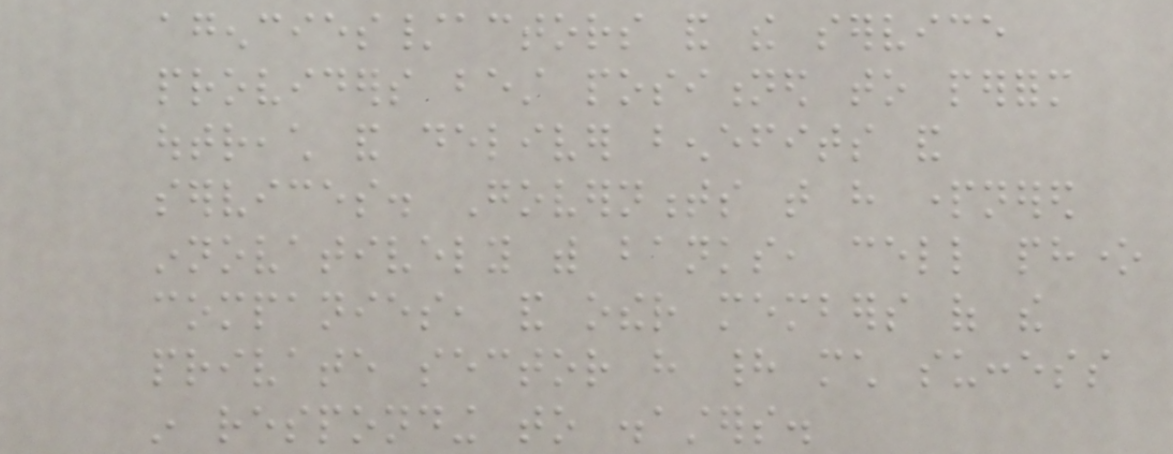agencies/actors and the service
providers best positioned to perform
outreach and deliver benefits and
services. Governments that have partnered
innovatively with banks, cell phone
companies, and other members of the
private sector have had much success
in responding to disasters.
